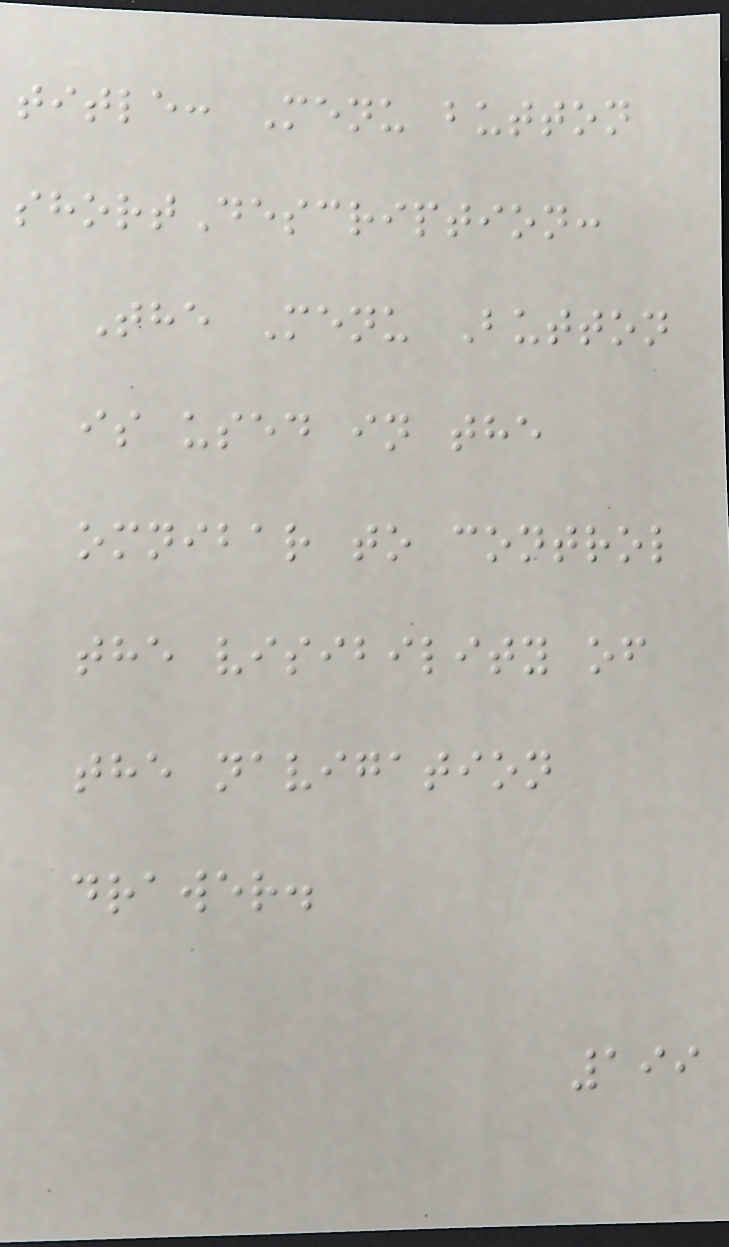title: Menu button
shortDescription:
The Menu Button
is used in the
omnibar to control
the visibility of
the navigation
drawer.
199
